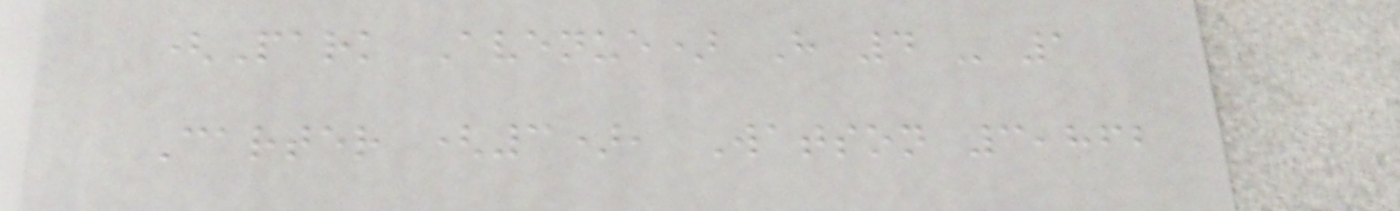(Park Avenue) H 4 - 1
Carter (3), Watson 3,862
